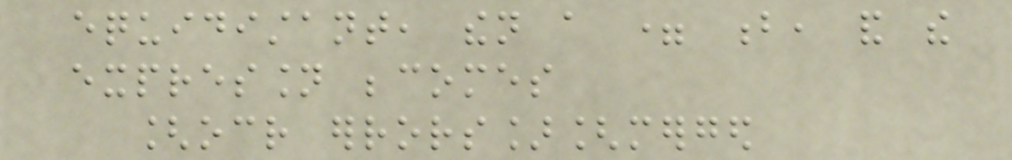equidistant, then a = b, and the
expression becomes
[ocr errors][merged
